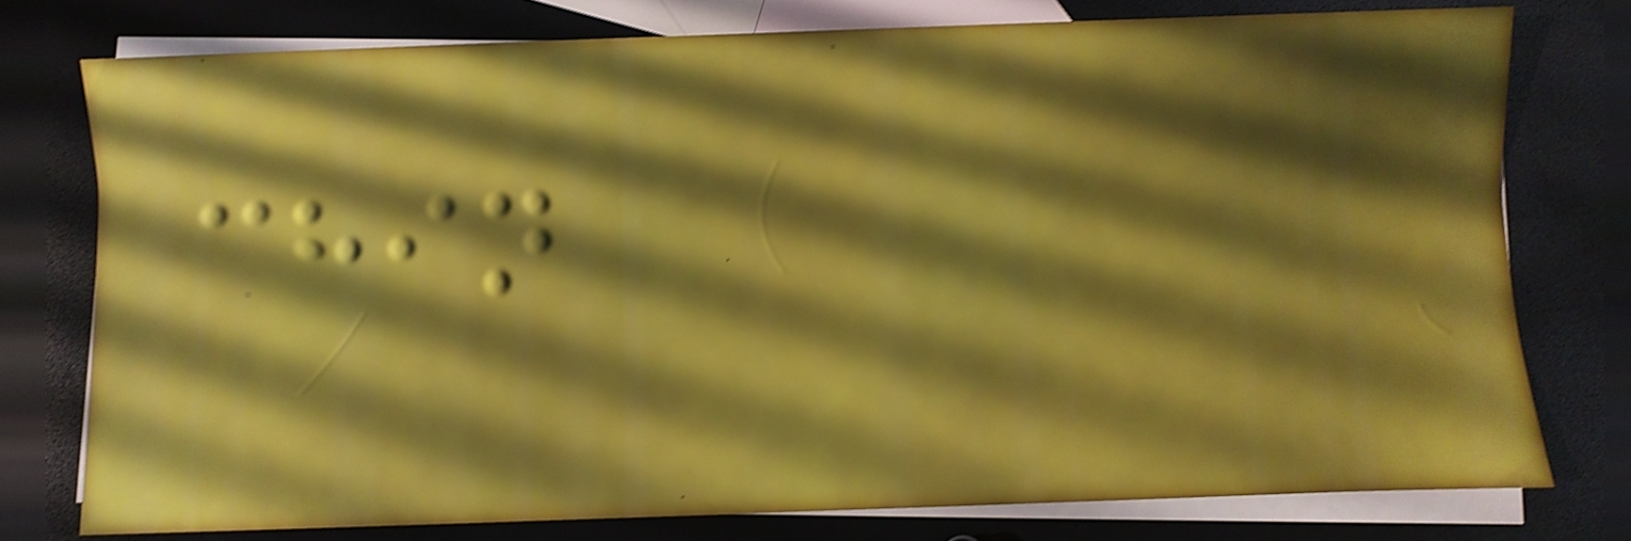chin
